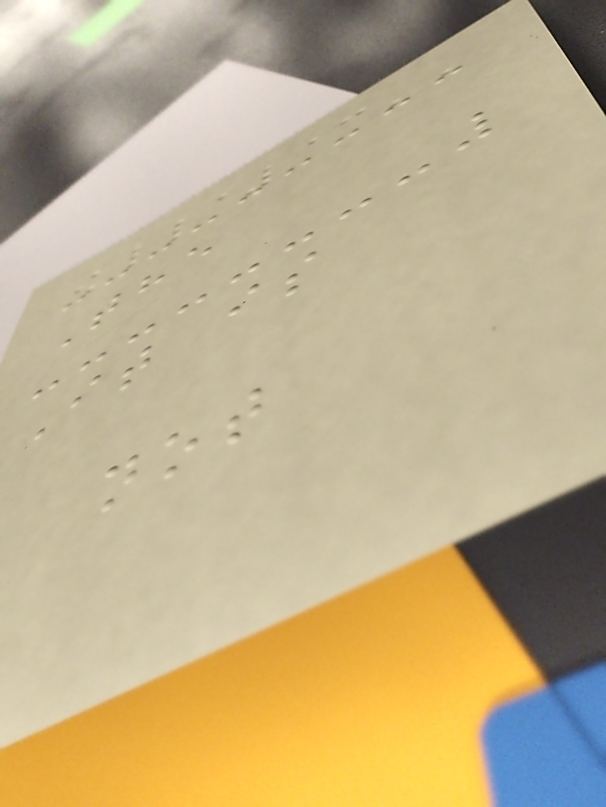The
It is
not
